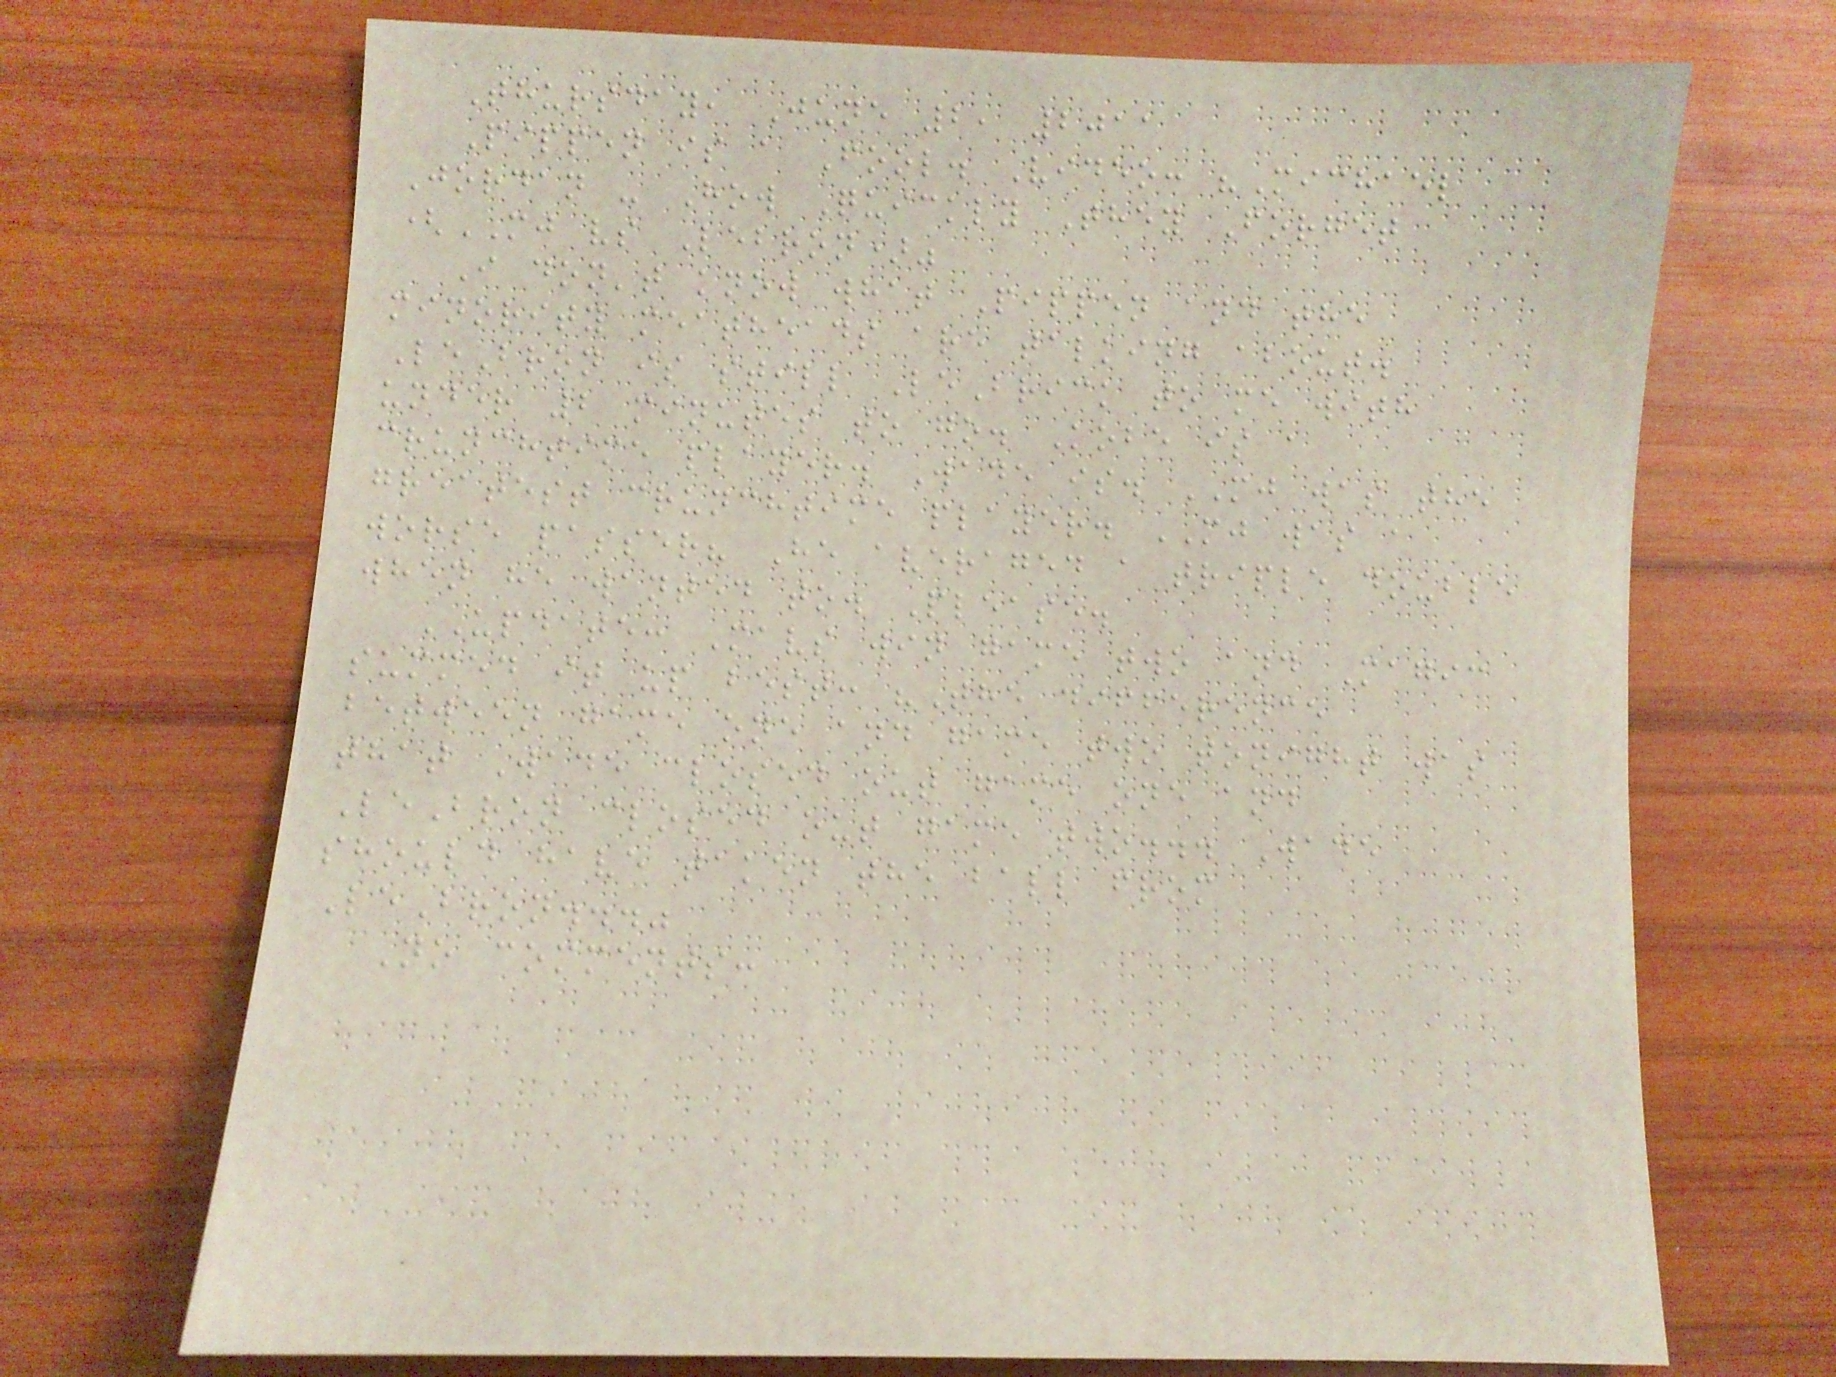Thursday, June 2, 2011
Pippen is a Fool. Video: "Michael
Jordan - How Quickly They Forget
(MJ vs Lebron)"
I don't know what Pippen and the
minority meatheads are talking about.
LeBron is still LeBrick to me with
under 2 minutes to go. Kobe is a
crunchtime player. Wade is. MJ was the
greatest crunchtime player. MJ was a
worse passer? He averaged a triple double
when he wanted to. Please.
UPDATE: Mavs win game two and Magic
summed it up best: "The difference
between game one and game two tonight was
that Wade closed out game one and
LeBron closed out game two... Wade
should have taken the ball from
LeBron..."
No comments:
